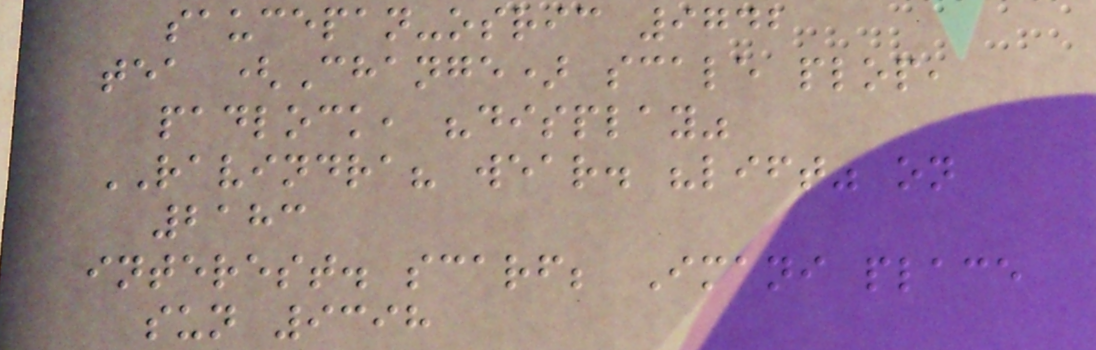saucepan-osric 9742
tea (Change) scale plop,
padlock, "display"
RAVINDRA? wear. "lift" on
2183
interest. scarf; Imani place
sun 9398
